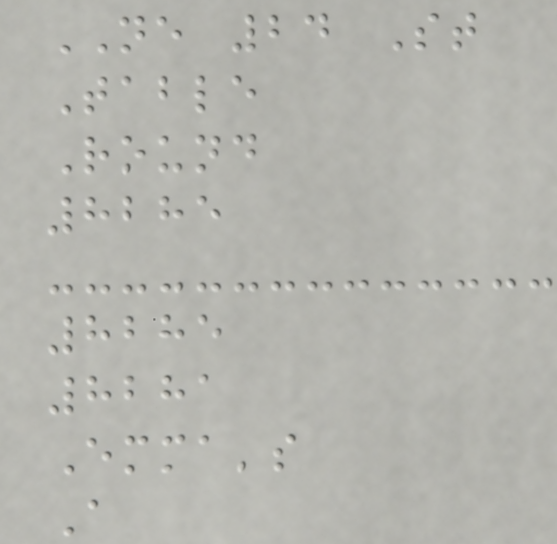NE 24 St
Table
Round
8285
8285
8281
Emma's
A
